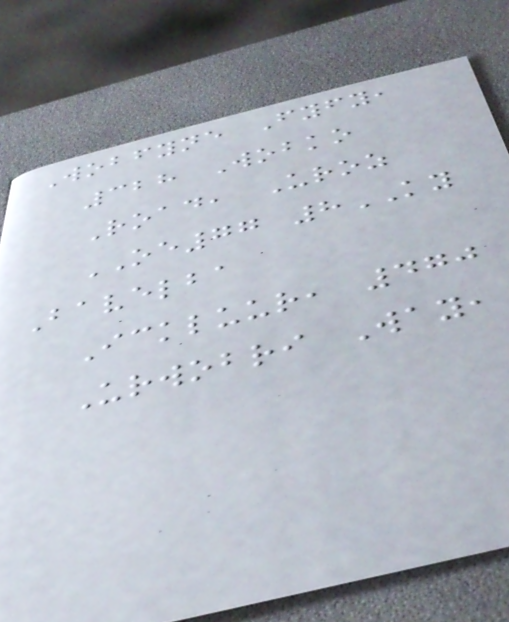Wobfyne Fyfy,
328 Wobko
Road, Uroz
OE77 8KY
Bavelba
Ickluur, 470
Urwobri Way,
